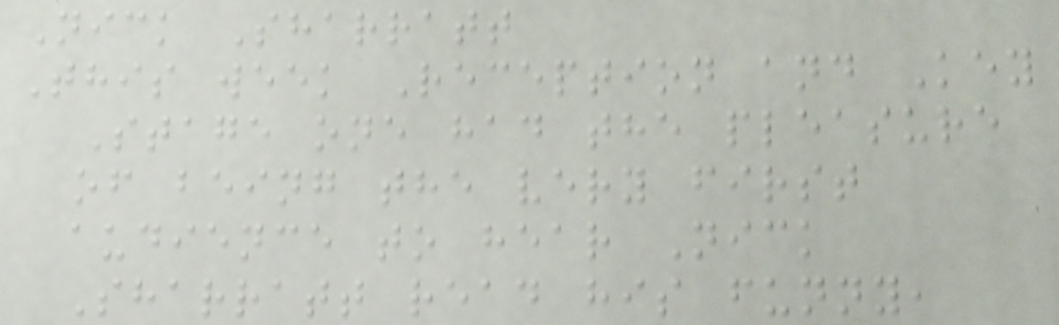Nick Sharratt
This week Reception and Key
Stage one had the pleasure
of being the very first
audience to hear Nick
Sharratt read his funny,
